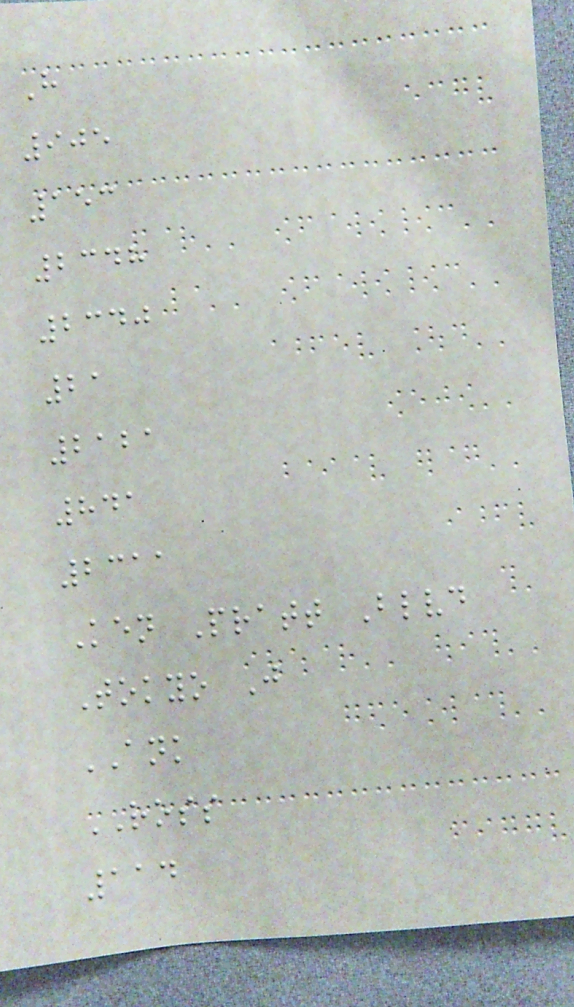H
905
153
2348
2340
21
2121
841
2311
Ken Pratt Blvd
Tokyo J
ANK
ROSS
114
